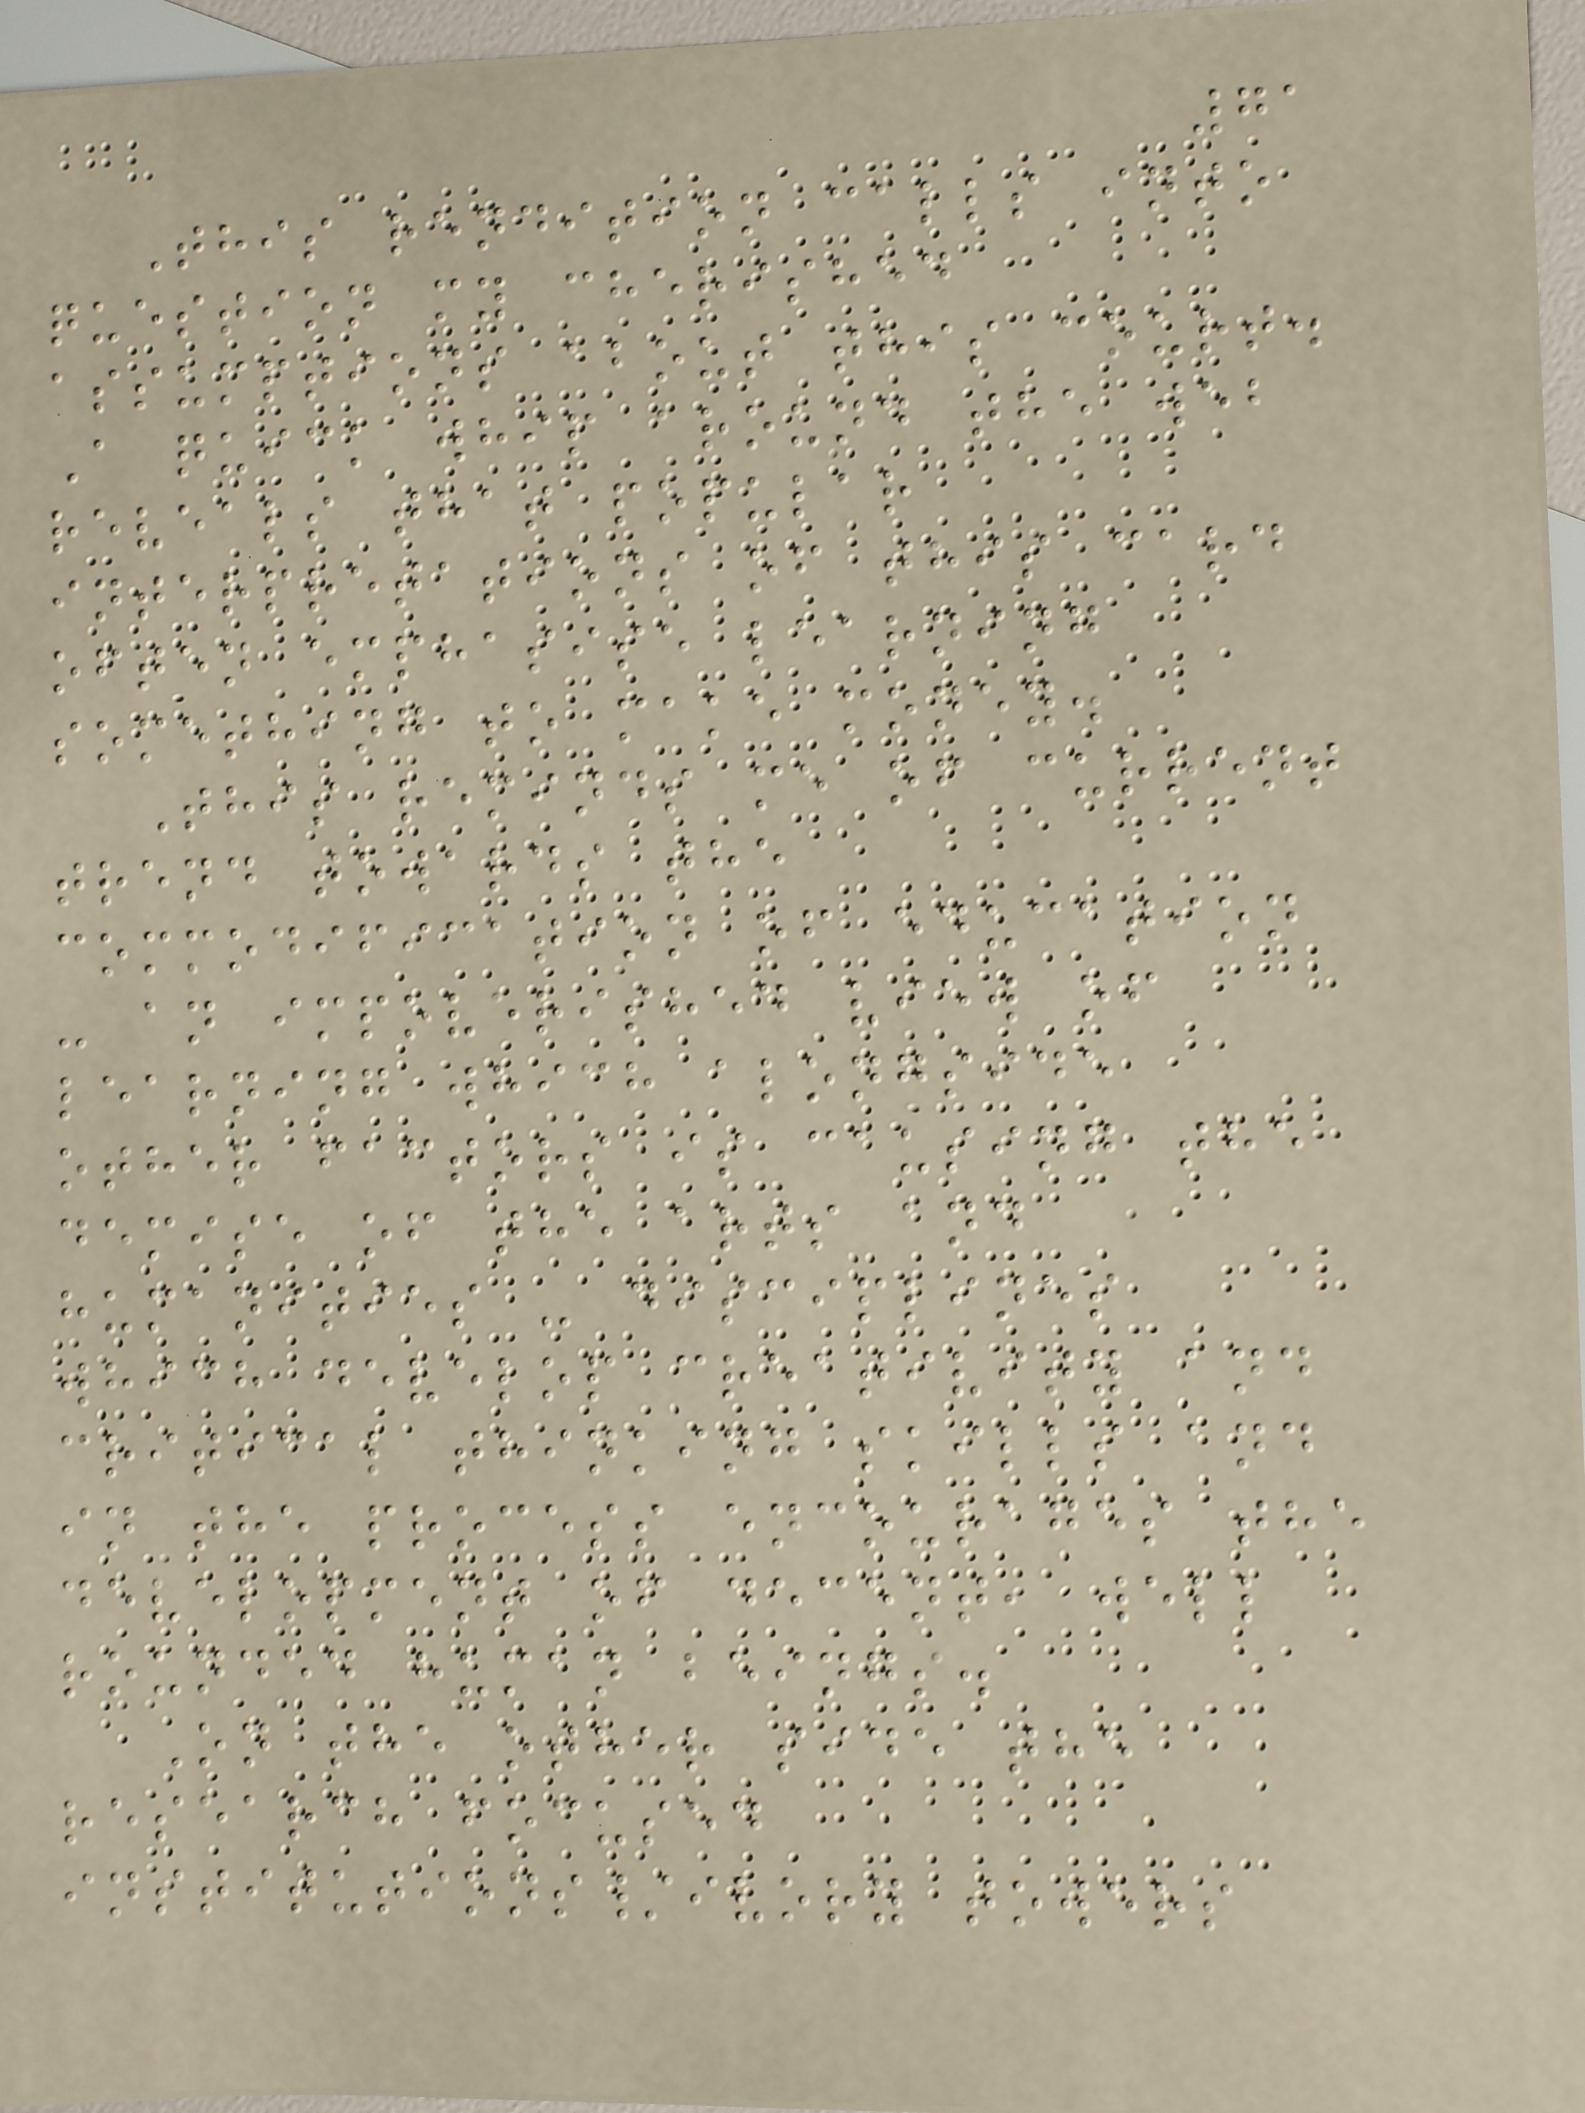71
This rendition calls into
question my cherished
assumptions about this court.
A quick whip around the web
reveals that popular
interpretations of this card
often emphasise learning
something to make money.
This reminds me of current
trend towards the
commodification of education
- an impoverished view of
learning which alongside
other factors is causing the
demise of the arts and
humanities - disciplines
which develop creativity and
critical thinking skills and
in the process encourages the
development of decent, well
rounded human beings.
On the other side the
research focused
institutions/ivory towers
